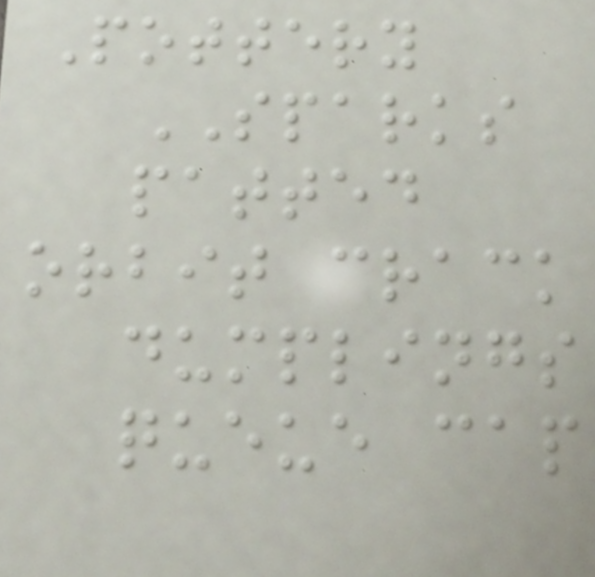Pottery
SPARKS
patted
orbit crack
dumplings
queue cap
